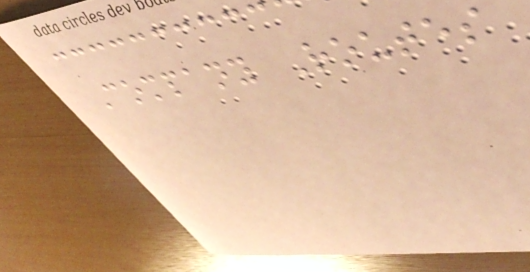Company Routes
